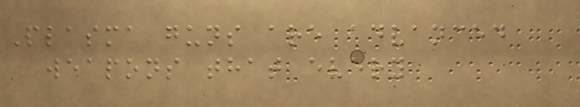Plasma guns are advanced
weapons that every
